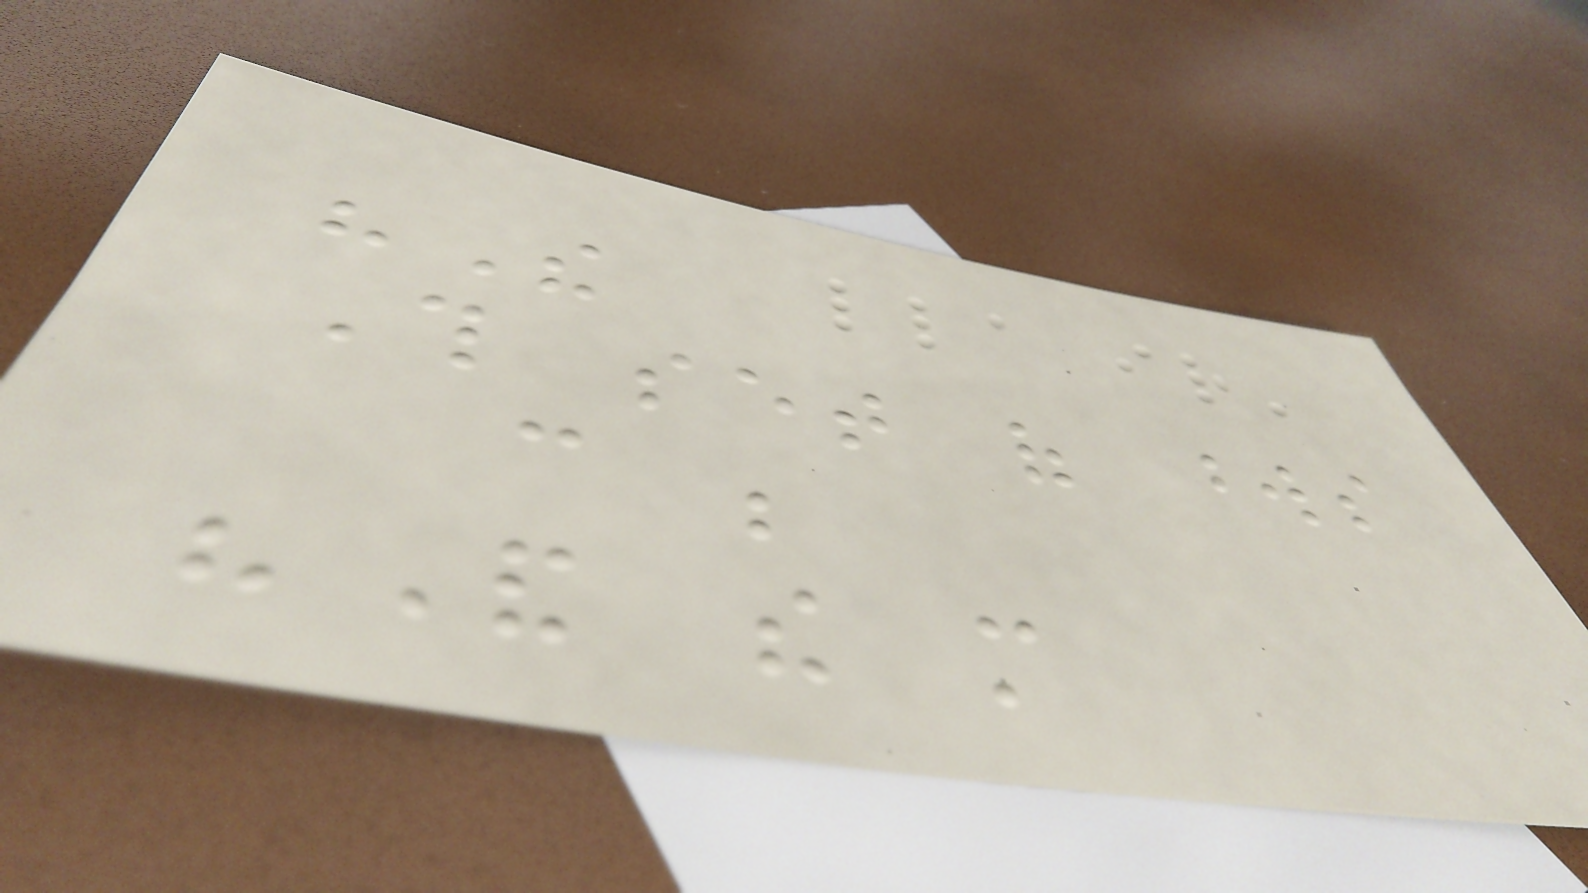"The
This set of words
can be
"And the more
